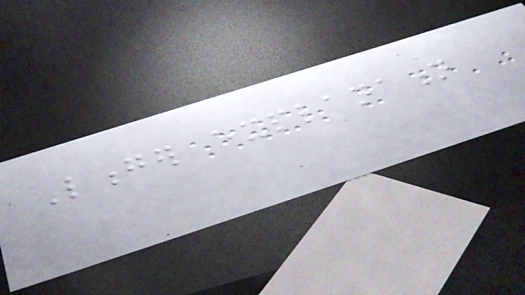Longer explanation
